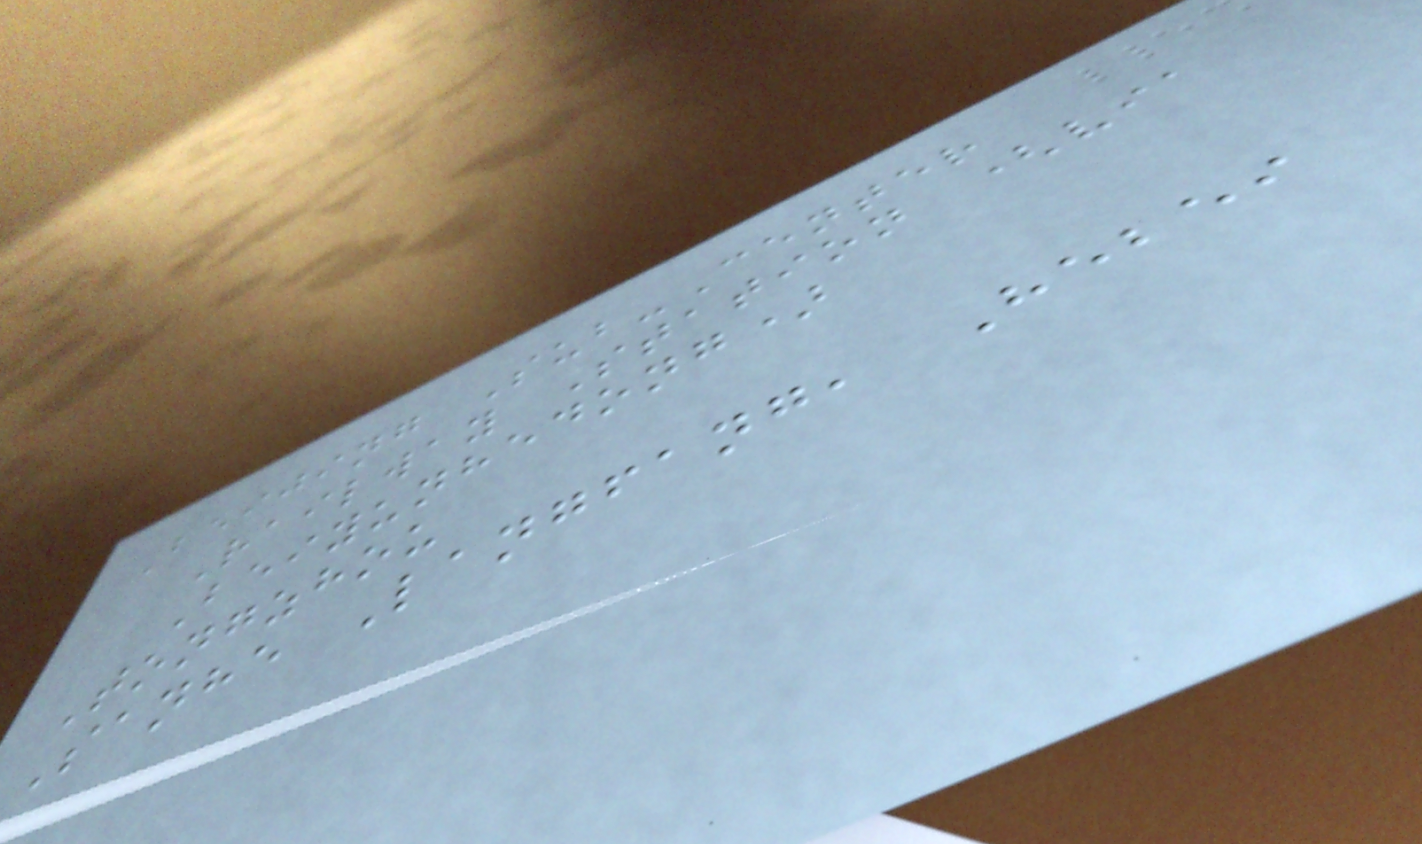Beijing Sub-Center
Railway Station (via
Beiyunhedong)
Tongzhou
Sanhe Langfang, Hebei
